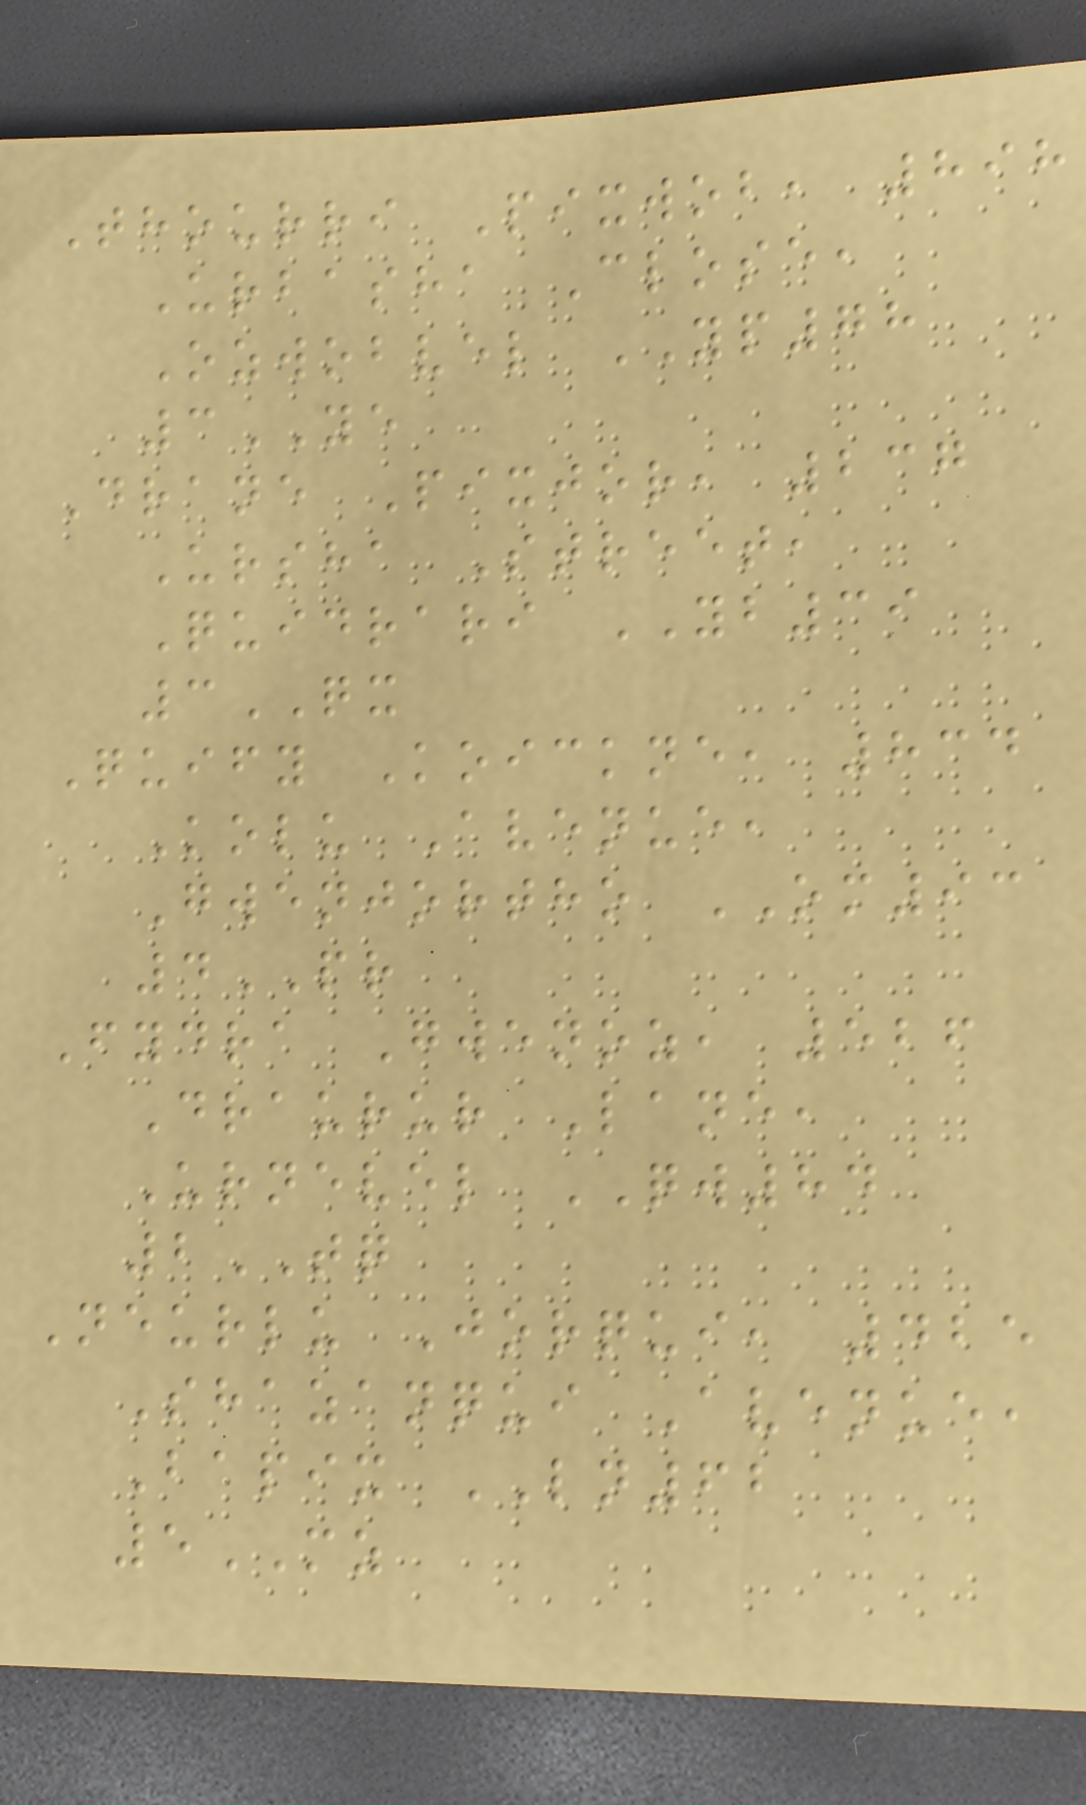Thourri Pixwob, 898
Urbasha Close,
Ozwobvel YP78
3YE
Drane Pixjor, 237
Ursha Street,
Quidrari YB39
3QX
Quify Koickne, 834
Kolu Avenue,
Gwenjortho OM93
4PR
Fydra Gwenoz, 526
Draurur Lane,
Urnevel QW84
2TQ
Neurlu Jorqui, 425
Shazanqui Avenue,
Bapix LN62
5MZ
